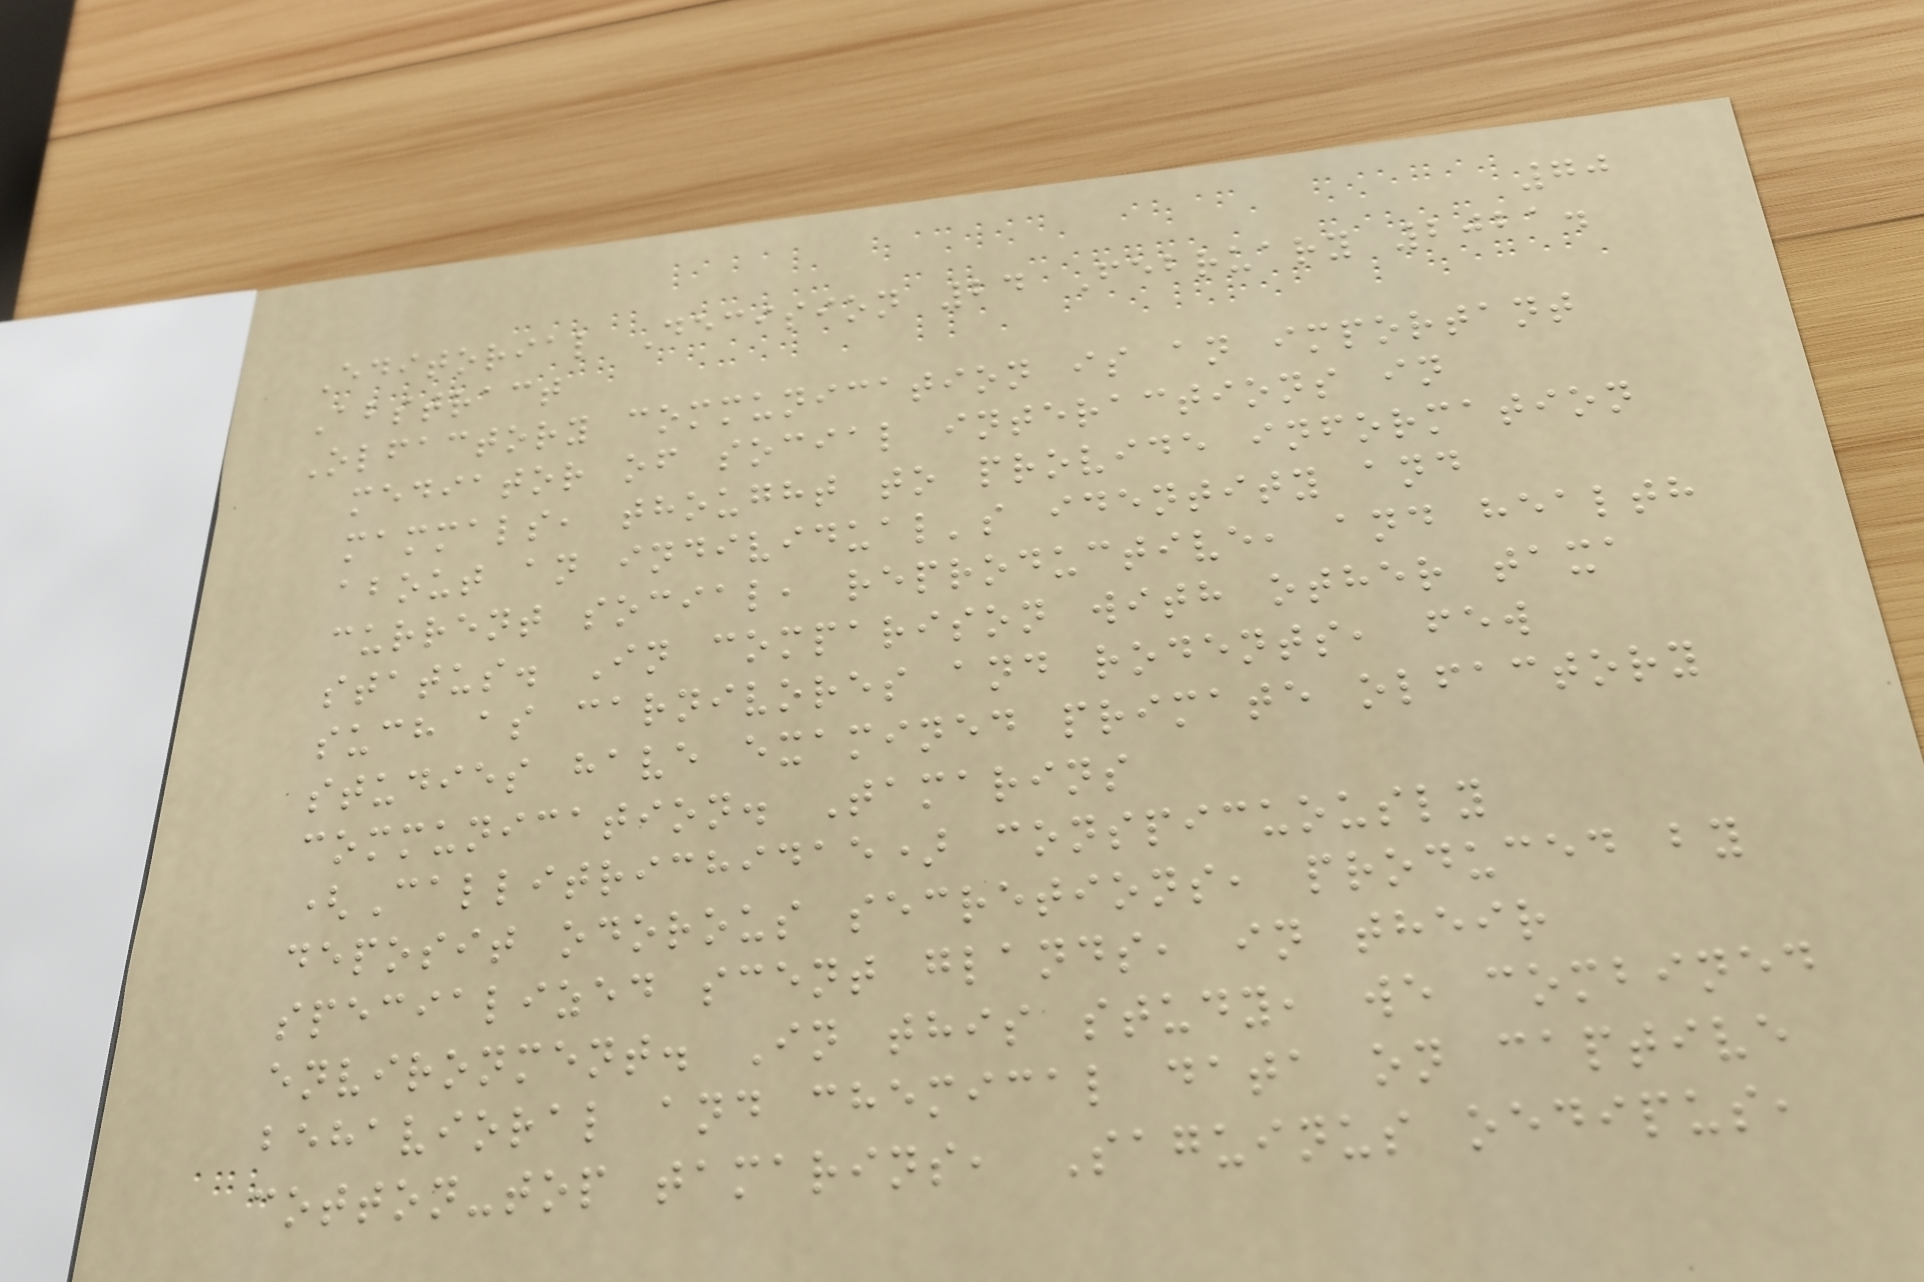70
Editorial Decision 24 February 2021.
Abstract
Olfactory communication is an important
mediator of social interactions in
mammals, thought to provide information
about an individual's identity and
current social, reproductive, and health
status. In comparison with other taxa
such as carnivores and rodents, few
studies have examined primate olfactory
communication. Tamarins
(Callitrichidae) conspicuously
deposit odorous secretions, produced by
specialized scent glands, in their
environment. In this study, we combined
behavioral and chemical data on captive
cotton-top tamarins, Saguinus oedipus,
